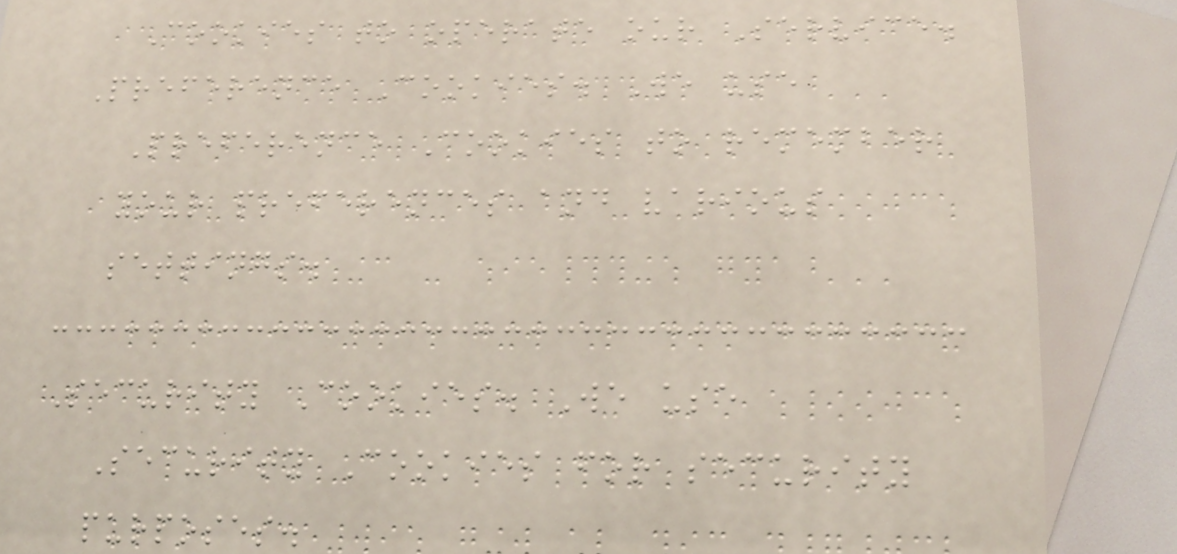Cookies to operate our Service.
Preference Cookies. We use
Preference Cookies to remember
your preferences and various
settings.
Security Cookies. We use
Security Cookies for security
purposes.
